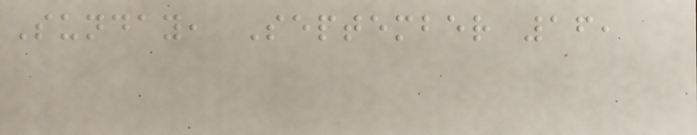Sunday, September 16,
